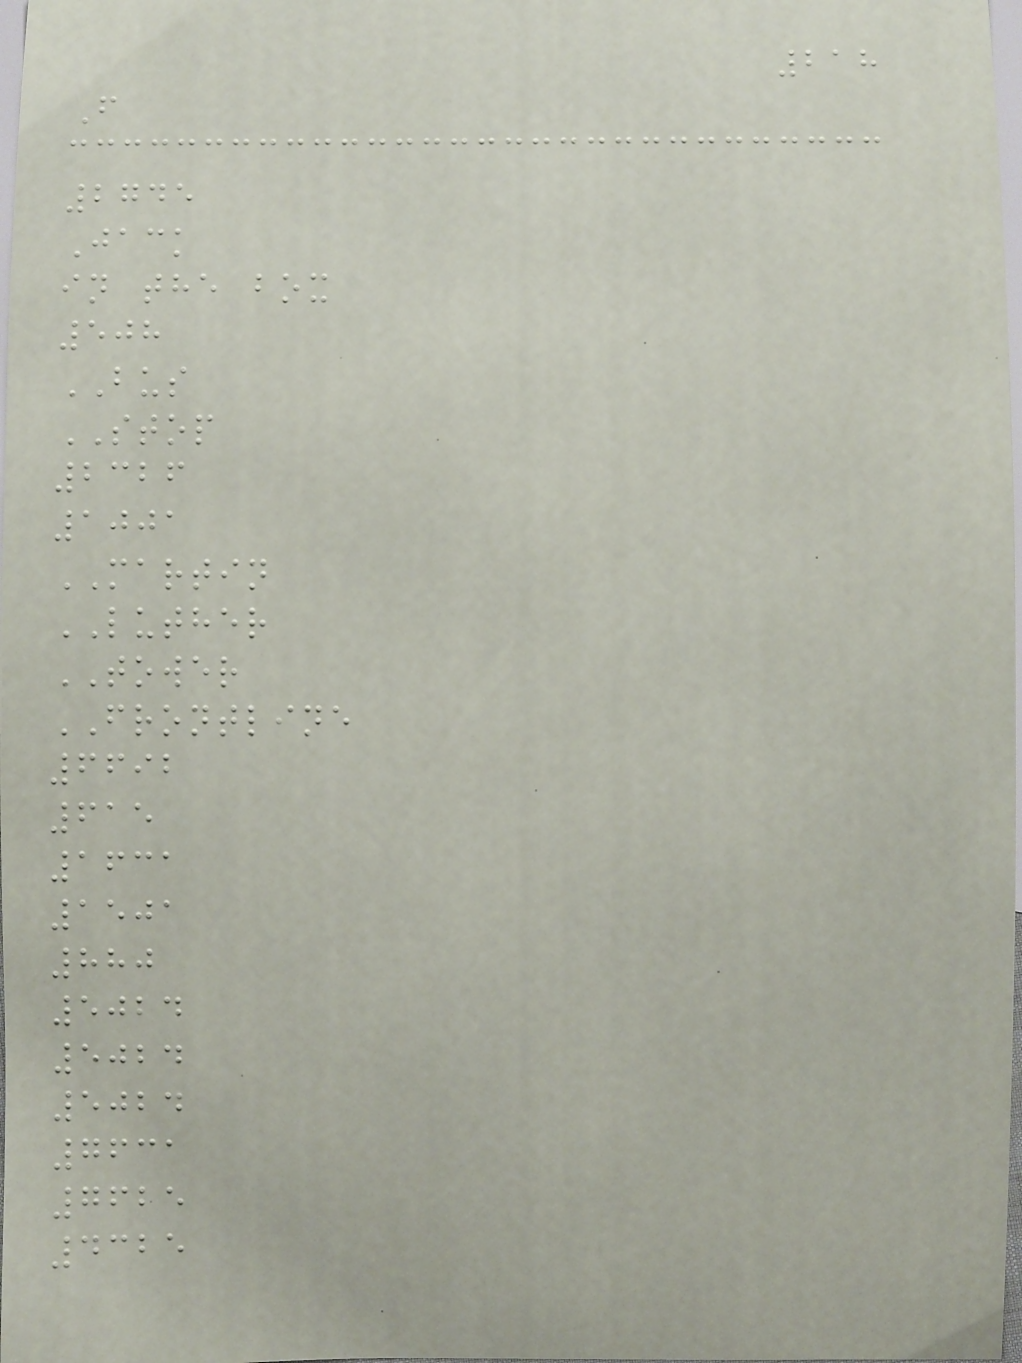218
F
2745
Jack
in the box
508
BUS
STOP
2326
1001
MARTIN
LUTHER
TOWER
FRONTLINE
6692
615
1631
1501
880
5024
5024
5024
7631
7625
4325
